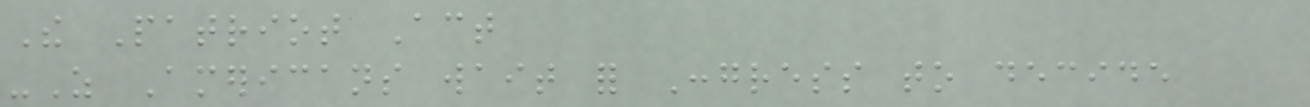The Patriot Act
-As Americans wait for Congress to decide
